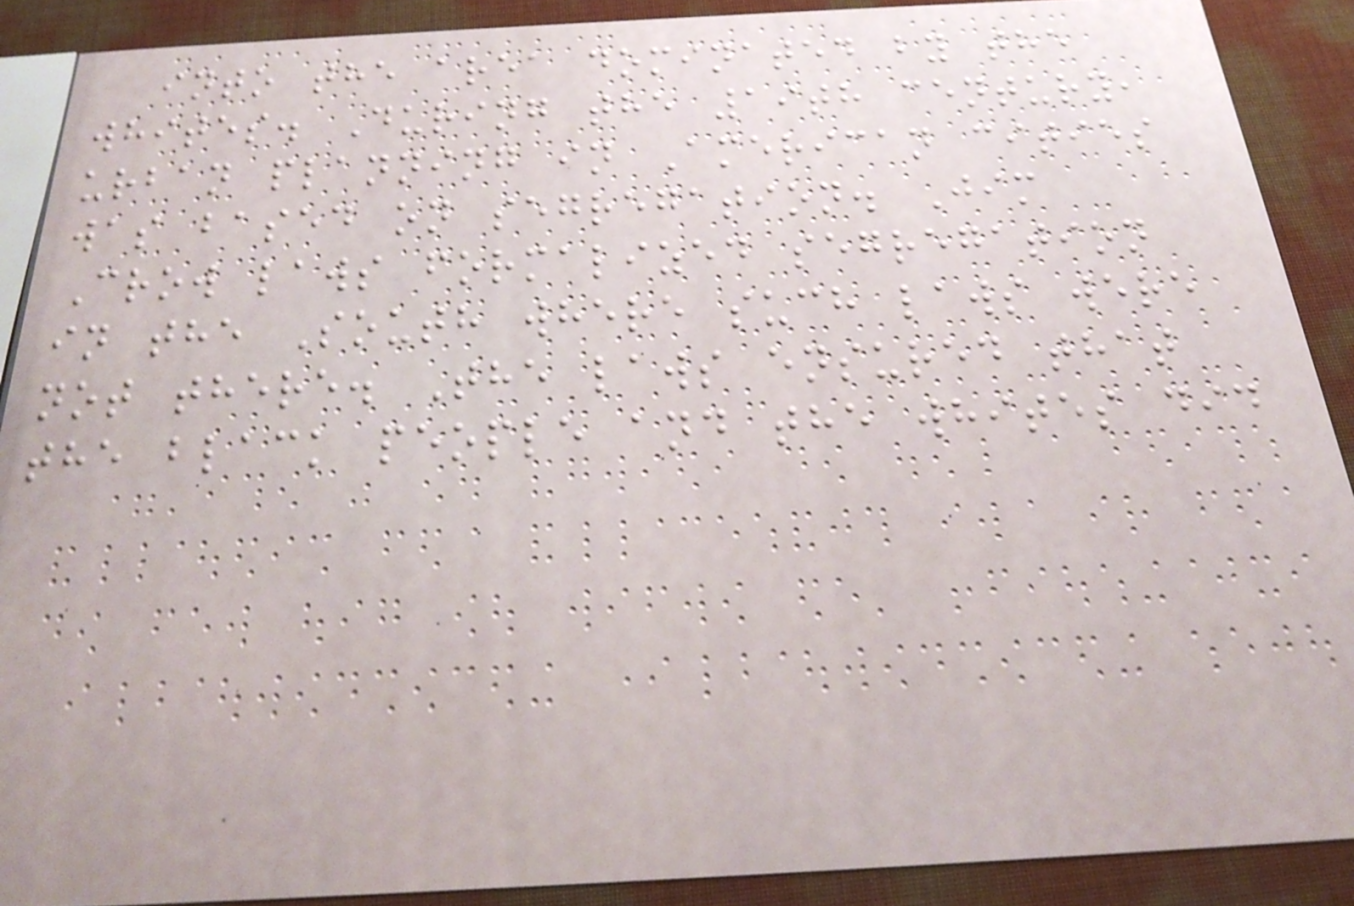into the area dominated by the
whites. During the 19th century,
urban planning in American cities
was based on segregation. Jim
Crow laws formalized segregation
in the South where such laws were
not there. The laws ensured that
the black people and the whites did
